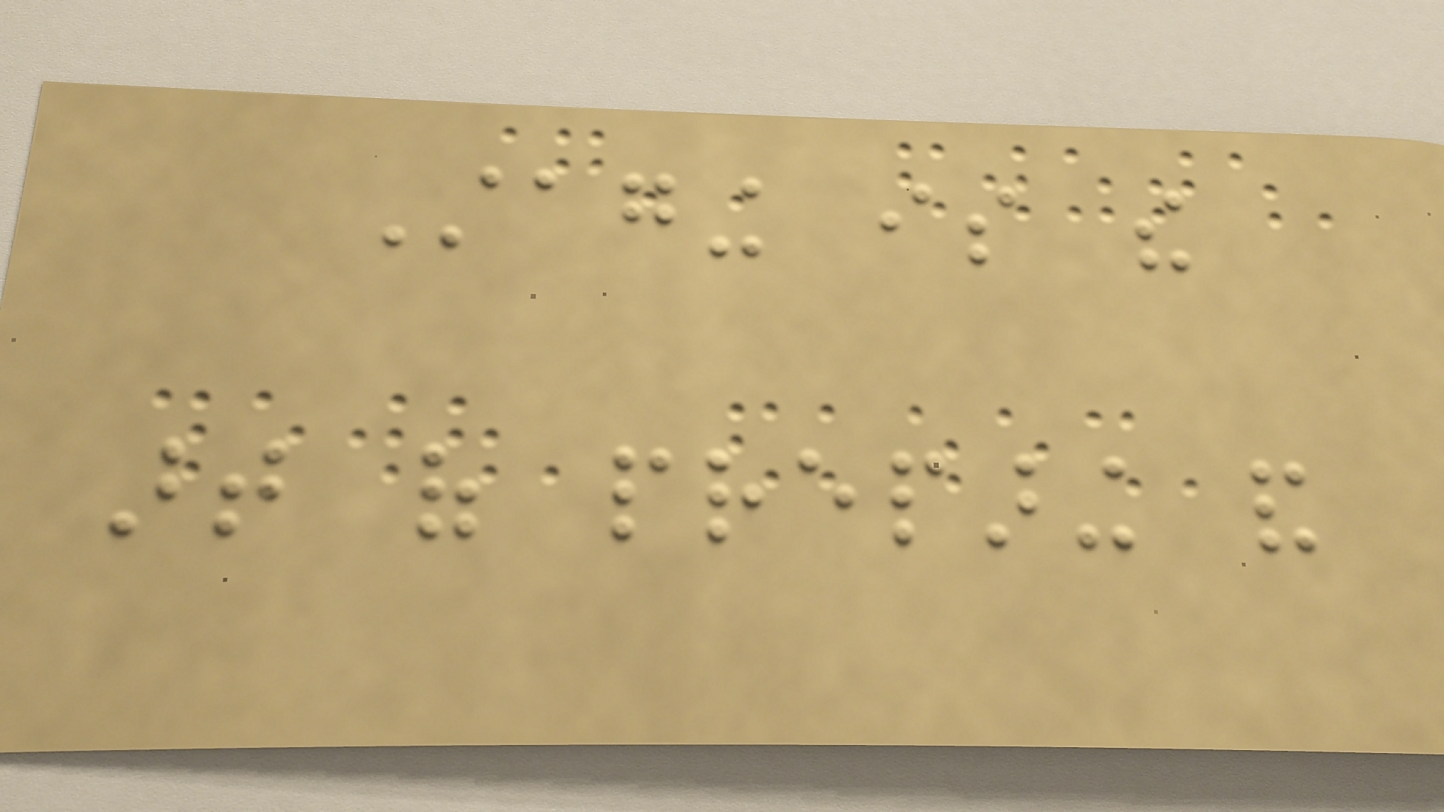Staging is the
art of preparing and
